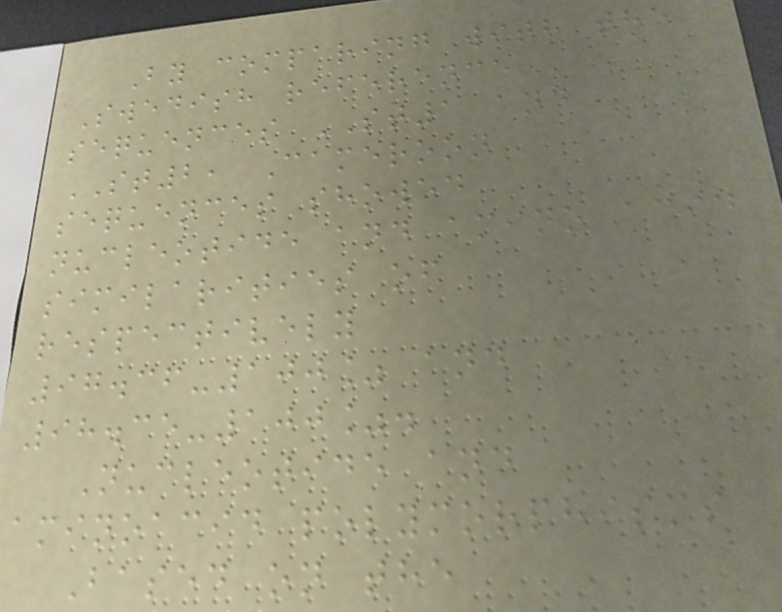By comparing with the
Swedish reference
sequences ST1 and
ST2, Cameroon
sequences showed
nucleotide and amino acid
similarities of
respectively
97.36-100% and
98.35-100%.
Nucleotide and
aminoacid polymorphisms
Based on the
